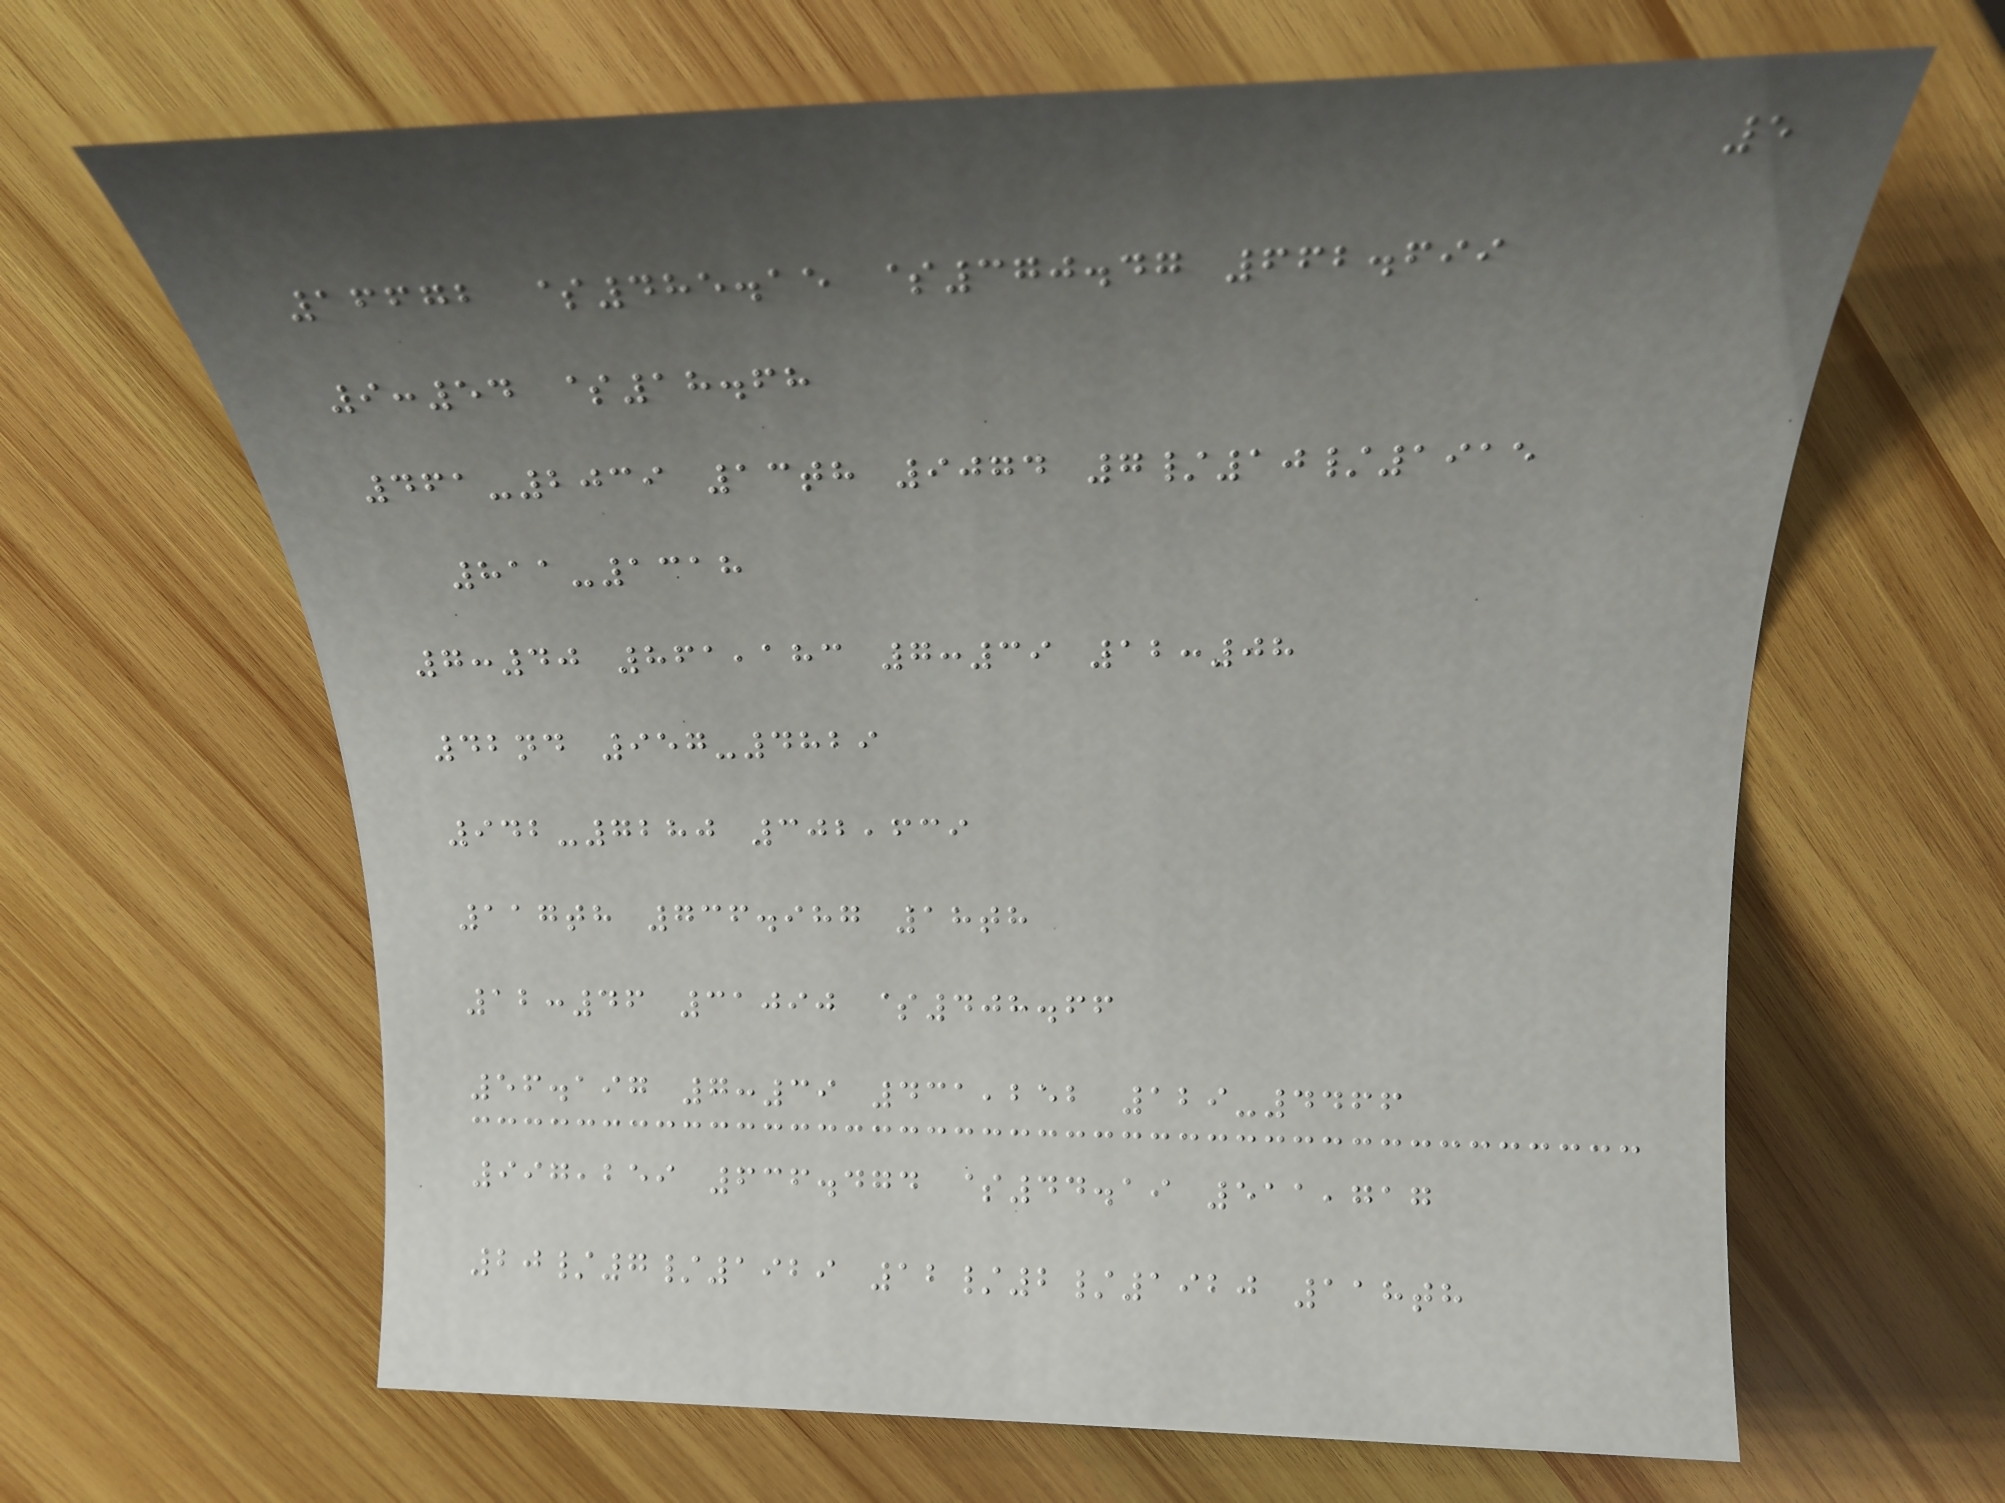5
16672 $485.15 $370.47 662.699
9:54 $18.68
461-2039 13th 9074 7/10/1915
811-1318
7:40 861,183 7:39 12:08
42nd 957-4829
942-7280 302,639
117th 736.987 18th
12:46 31090 $408.66
56.197 7:39 431,252 129-4466
997,259 636.474 $44.19 511,717
20/7/1929 12/2/1920 118th
